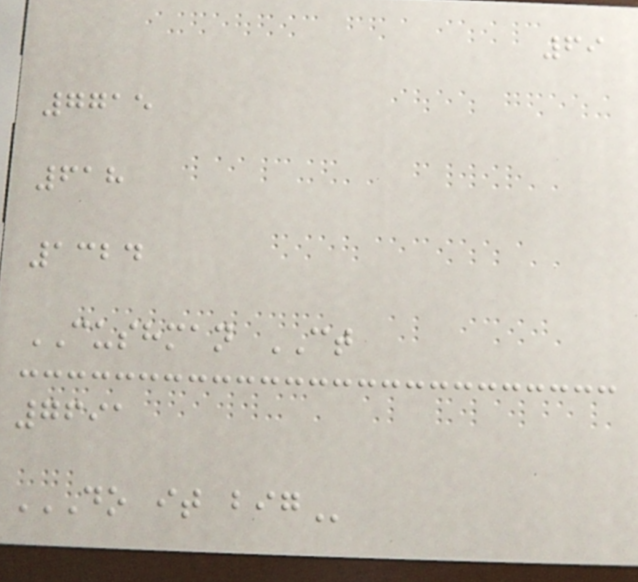69
7715
618
1324
CUSHMAN CT
7691
DO IT BIG
